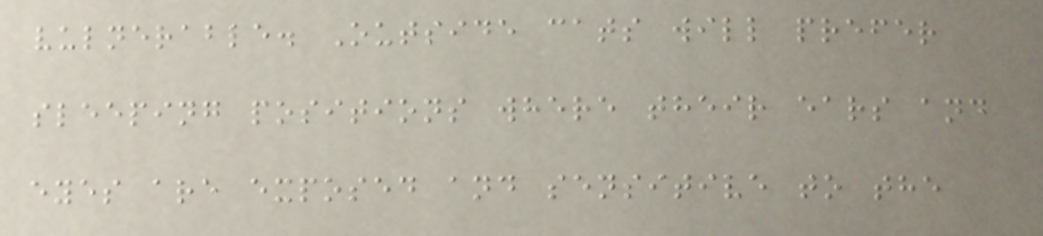vulnerable. Outside cats will prefer
sleeping positions where their ears and
eyes are exposed and sensitive to the
